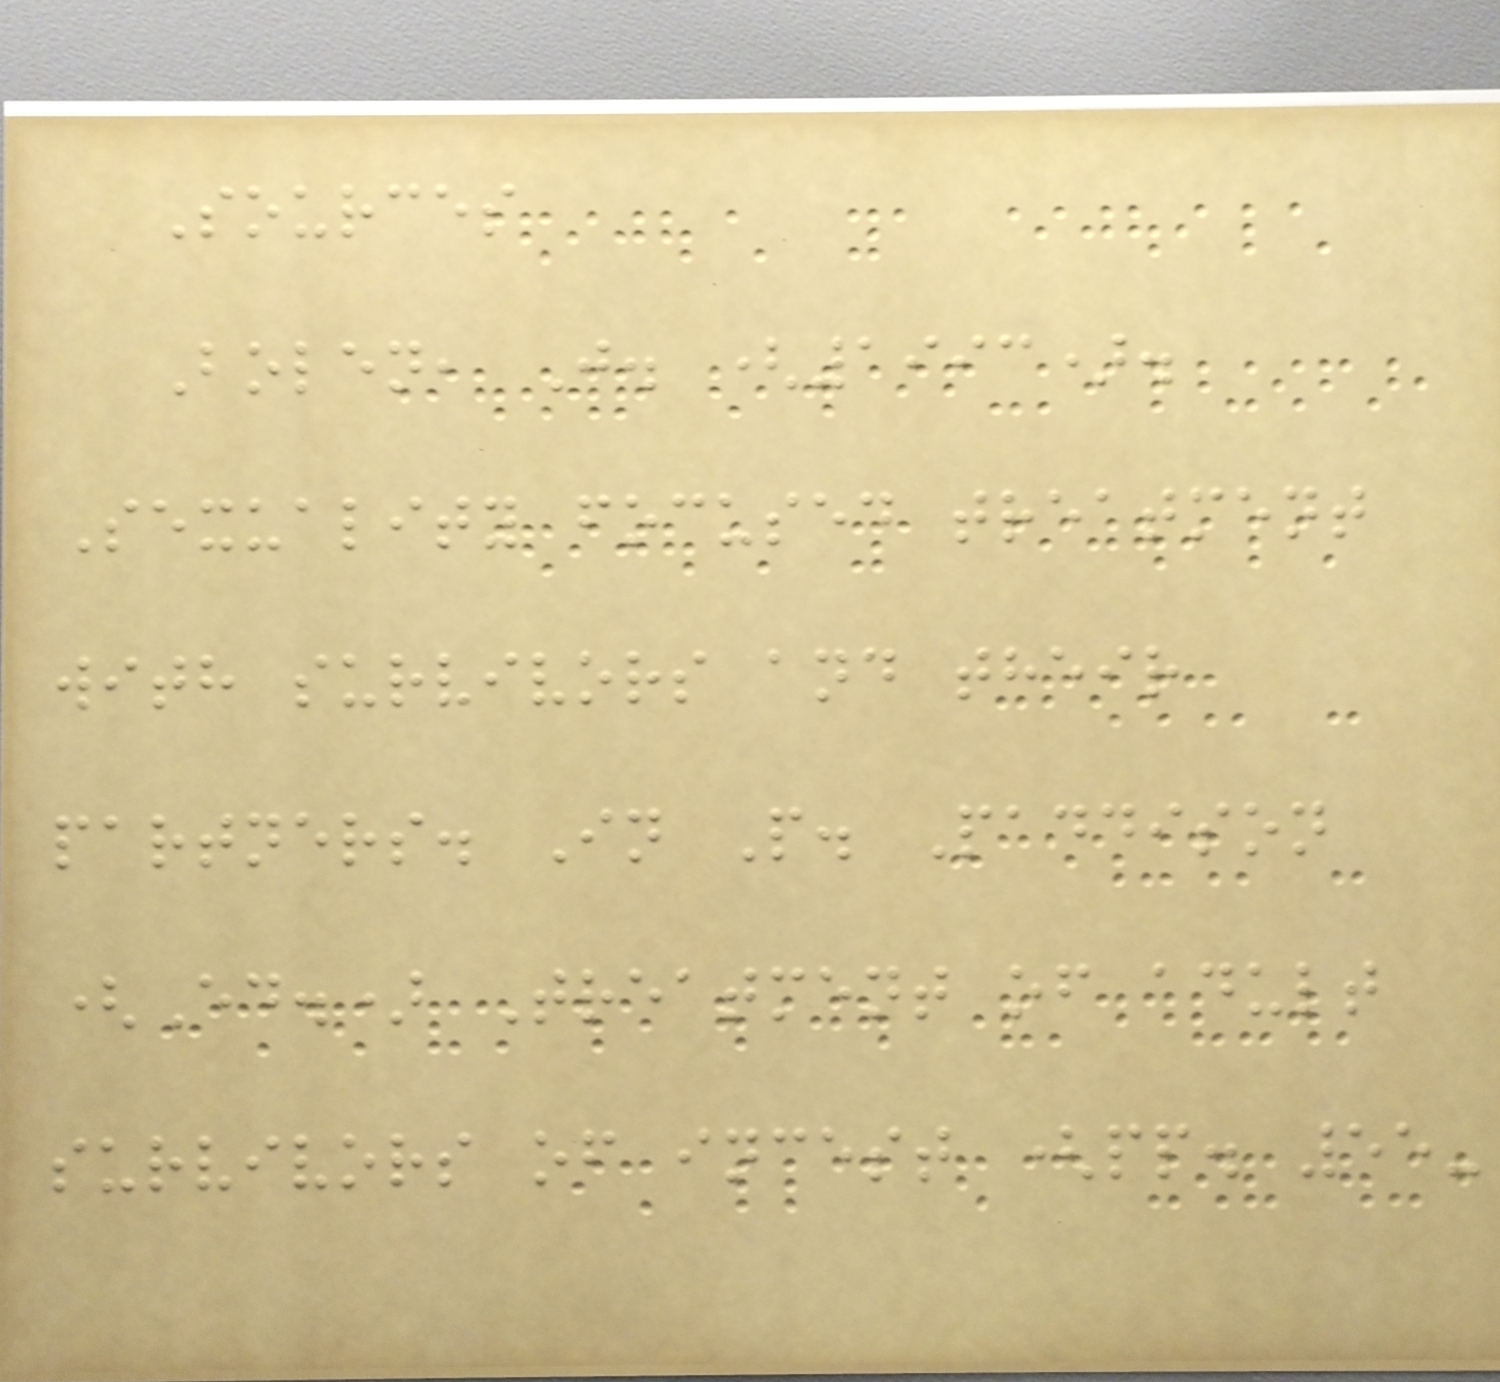Sources
Bolen, J. (1993).
Sexuality focused treatment
with survivors and their
partners. In P. Paddison
(Ed.) Treatment of adult
survivors of incest (pp. 55-
